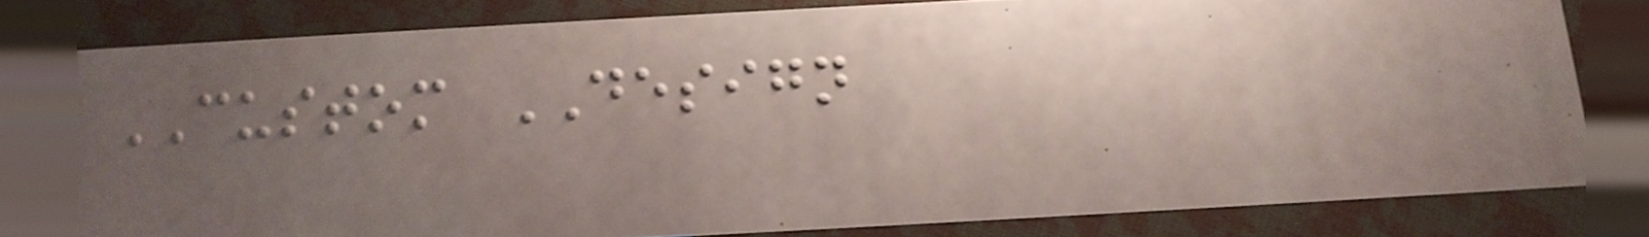CUSTOM DESIGN
